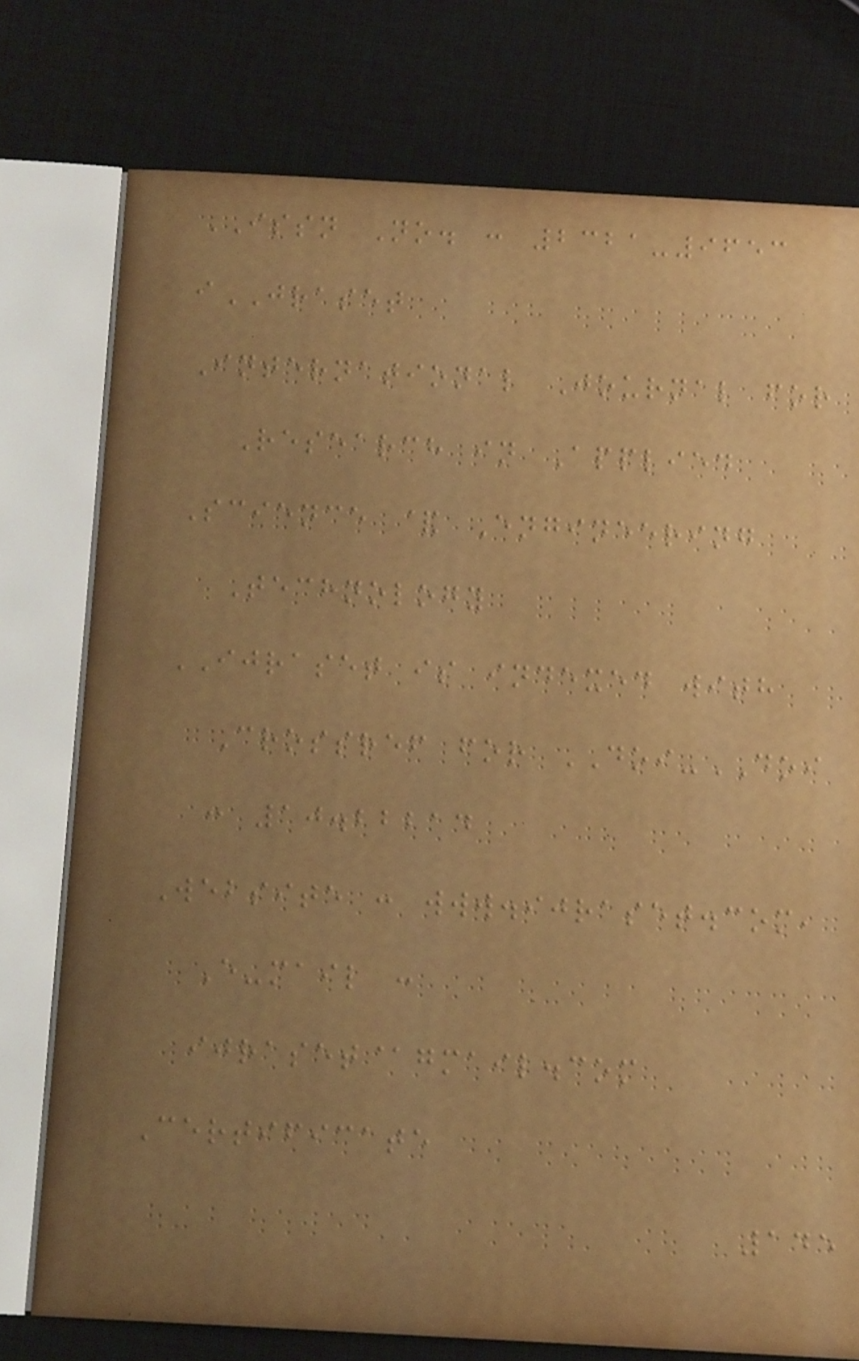ISSN No. : 2321-9653
iJRASET
International Journal for
Research in Applied
Science & Engineering
Technology
IJRASET is indexed with
Crossref for DOI-DOI
: 10.22214
Website : www.ijraset.com,
E-mail :
ijraset@gmail.com
Certificate
145
